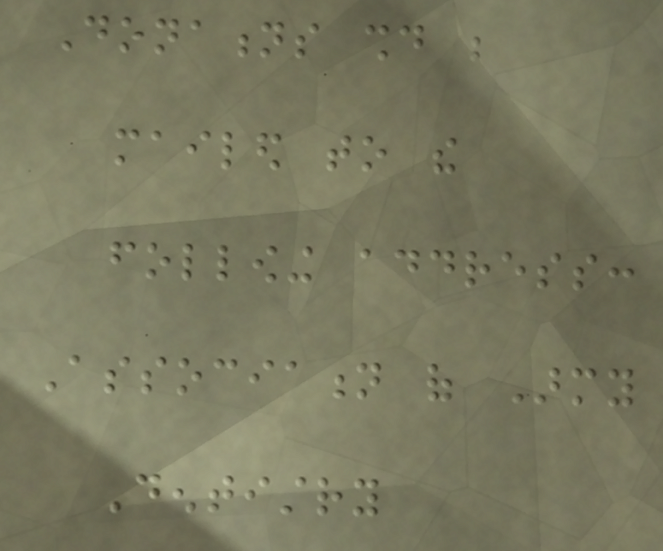Donations should be
mailed to the
following address:
Association of Army
Dentistry
